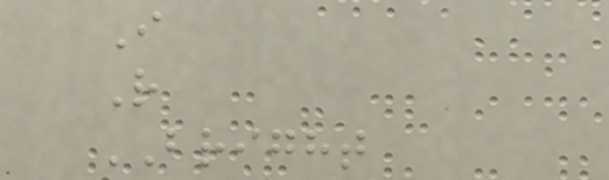I
R
BRIGHT
